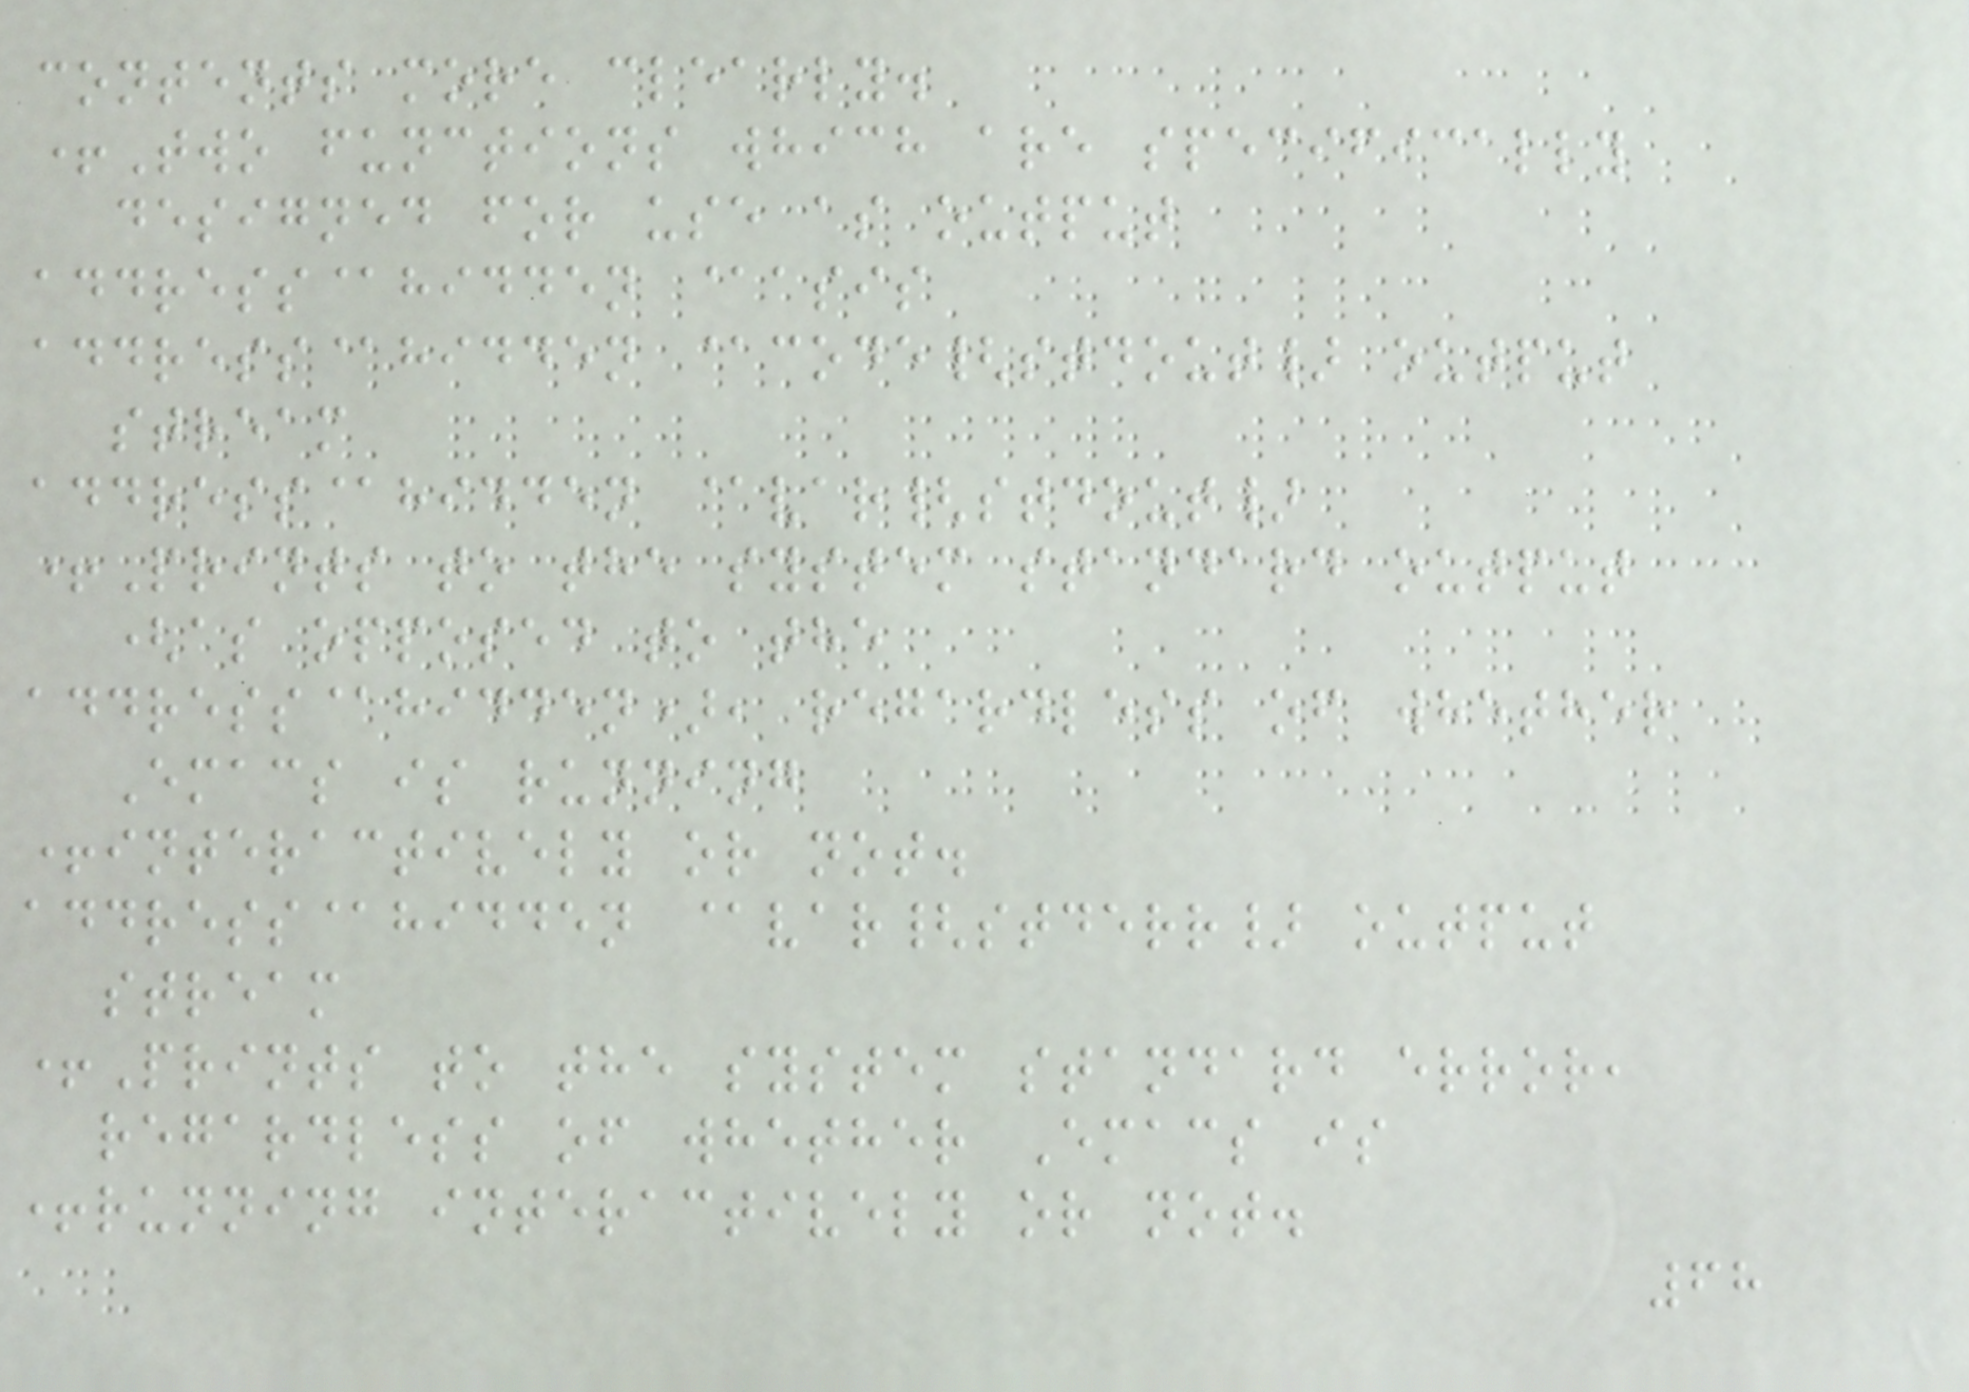contents more clearly.
+Two functions which are specifically
designed for use as output
address@hidden @asis
address@hidden @code{stdout} output
stream
address@hidden @var{stdout}
+Prints to the system standard output
(as opposed to the
address@hidden), regardless of whether
Emacs is running
+interactively or not.
address@hidden @var{stderr} output
stream
+Prints to the system standard error,
regardless of whether Emacs is
+running interactively or not.
68
